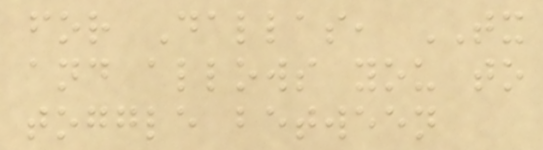for Dallas, TX
and allows you to
toggle between
